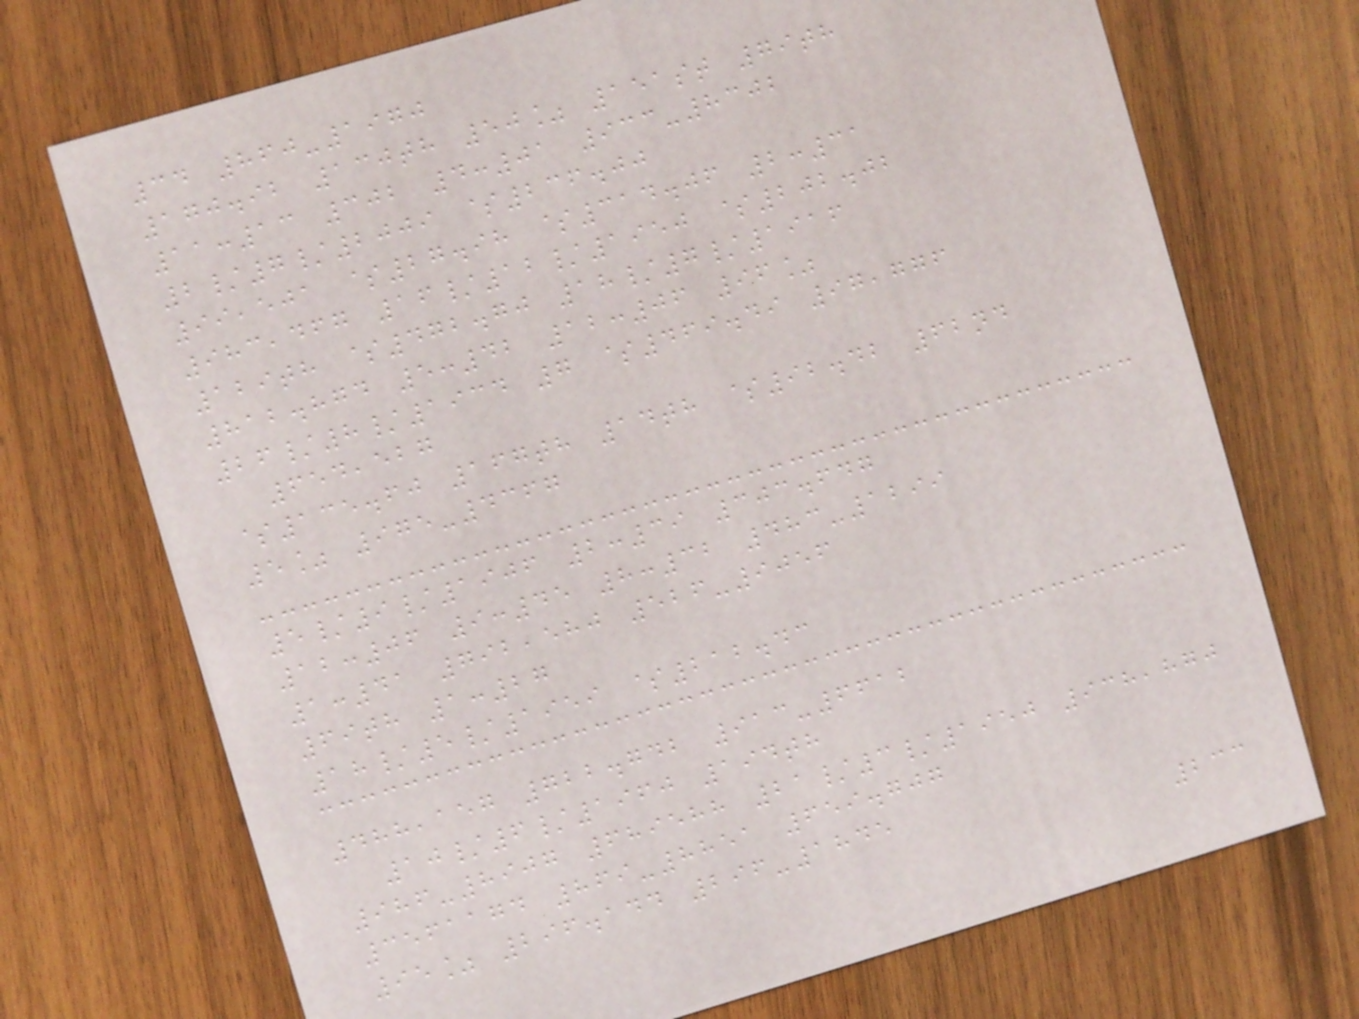34 860-1970
170.92 130th 50% 151st 79th
11:13 302 4:01 933-8302
2/7/2009 $236.00
99,501 $27.98 $314.06 2:31
983,467 16/12/1950 $202.02
129th $472.70 18/7/1916
812.874 5:42 12:06 96%
26/8/1934 7 $469.49 97,776
654,527
$135.60 167th 14th $92.42 62nd
5% 975-4367
5/9/1906 2:39 303.647
12:06 9:45 8:32 483-1299
1:41 792,580 526-9056
69th 1:27
18/5/1959 $212.43
488,157 722.742 913-6612
10/6/1960 194th
986-8907 689588 21/3/1950 938,870
3561174 869-8851 659.707
95% 296.144 296-1845
233
